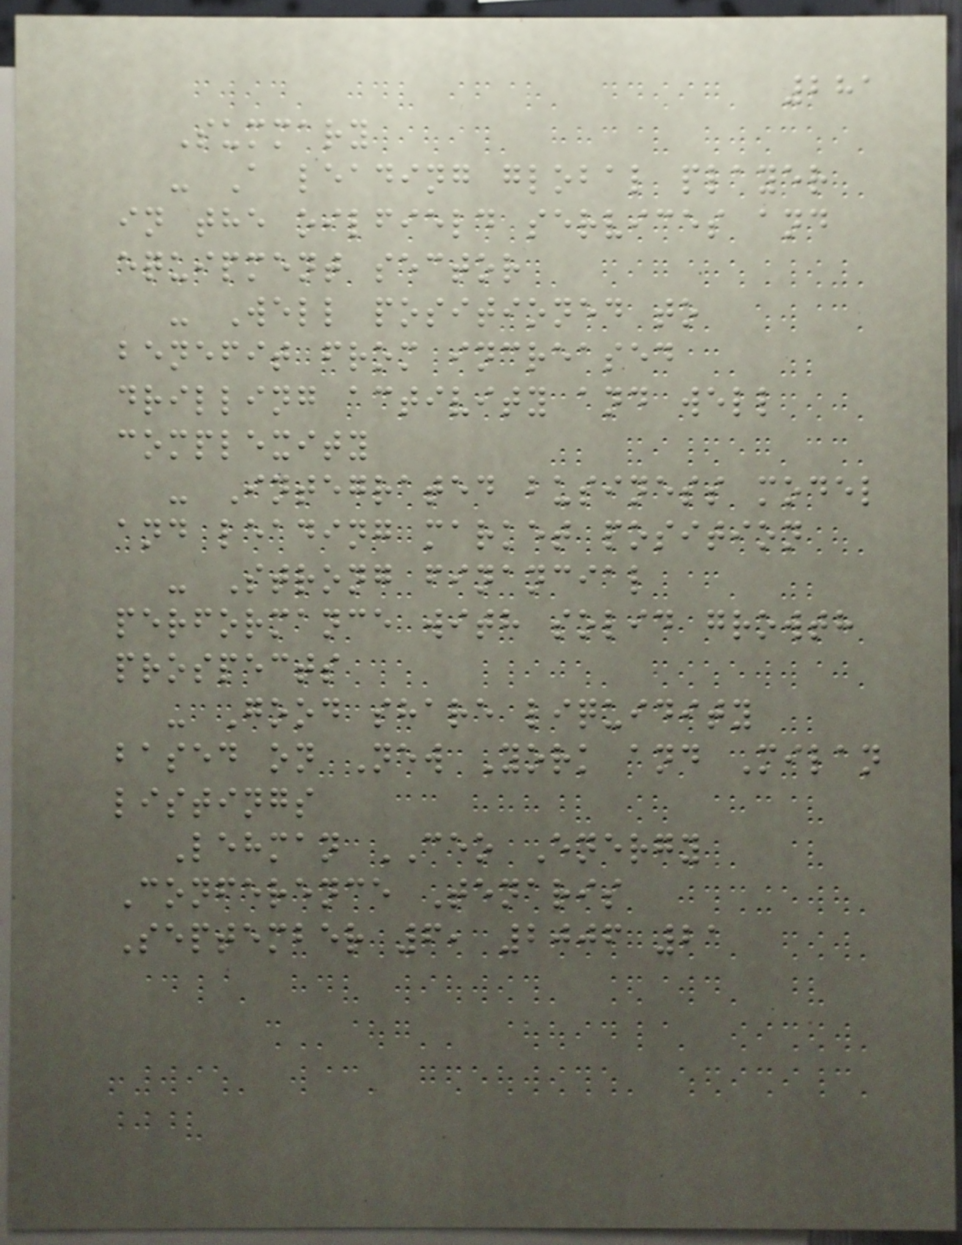281
Summary
- A leading global player
in the oilfield services and
equipment sector
- Well positioned to
benefit from increased
drilling activity and well
complexity
- Integrated business model
and leading market position
- Strong financial
performance with solid growth
prospects
- Good share liquidity
based on New York and Milan
listings
Lehman CEO Energy
Conference Tenaris
September 6, 2006 21
